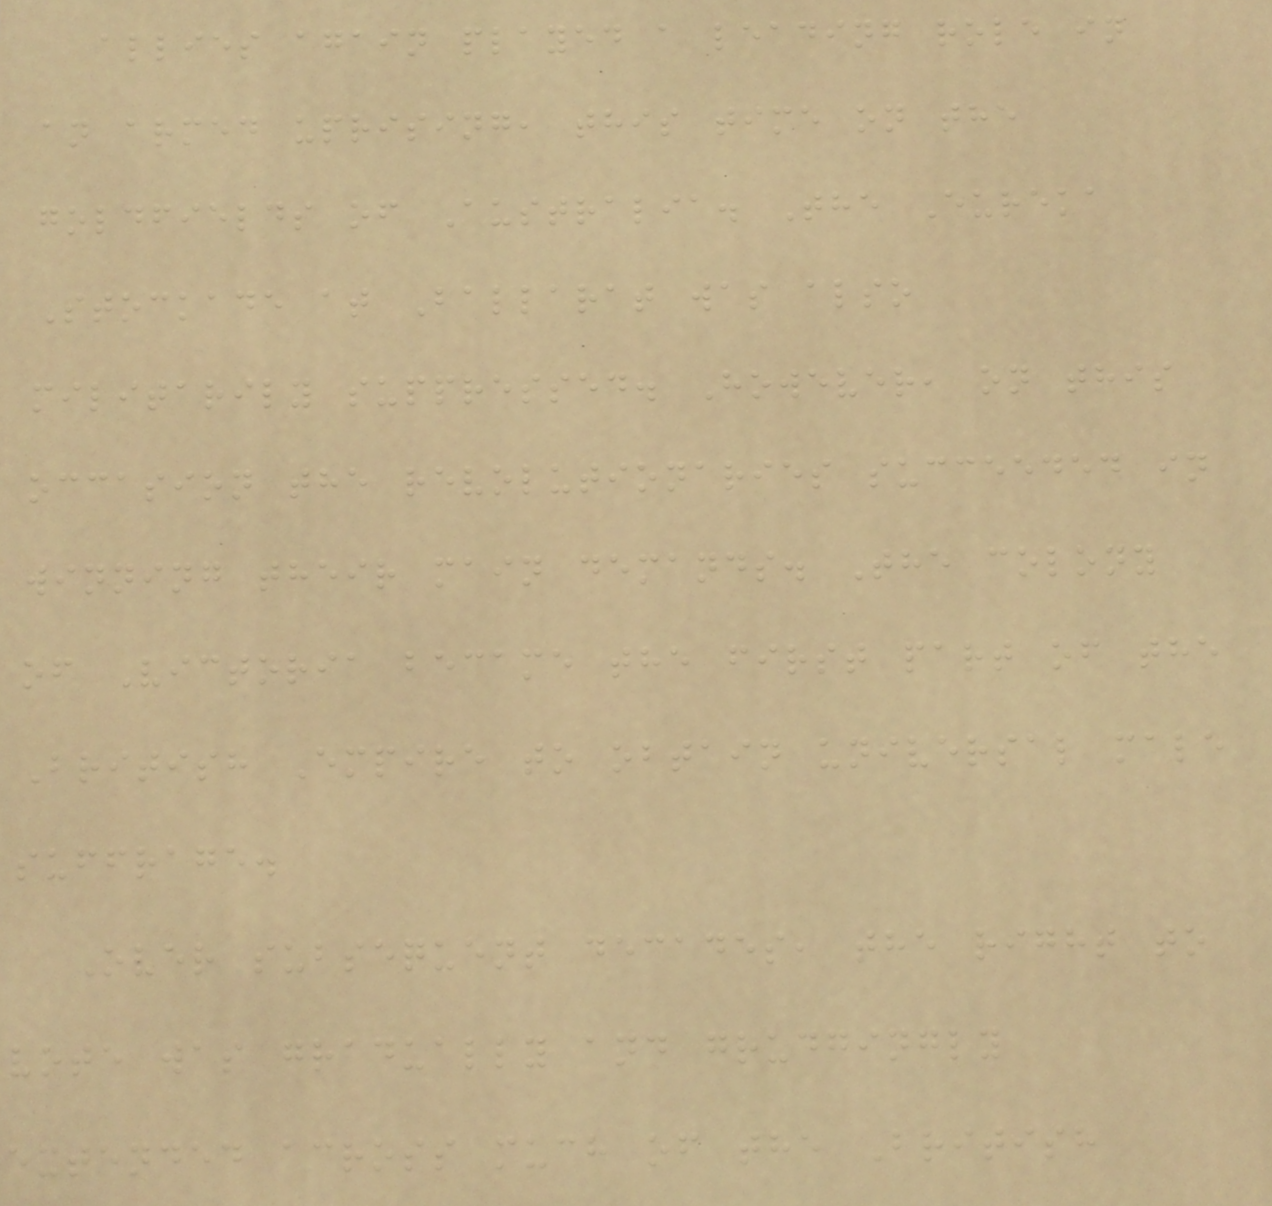allies again played a leading role in
an armed uprising, this time on the
goldfields of Australia. The Eureka
Stockade at Ballarat was also
militarily suppressed. However, on this
occasion the revolutionaries succeeded in
winning their main demands. The colony
of Victoria became the first part of the
British Empire to obtain universal male
suffrage.
Over subsequent decades, the right to
vote was gradually and grudgingly
extended across much of the British
